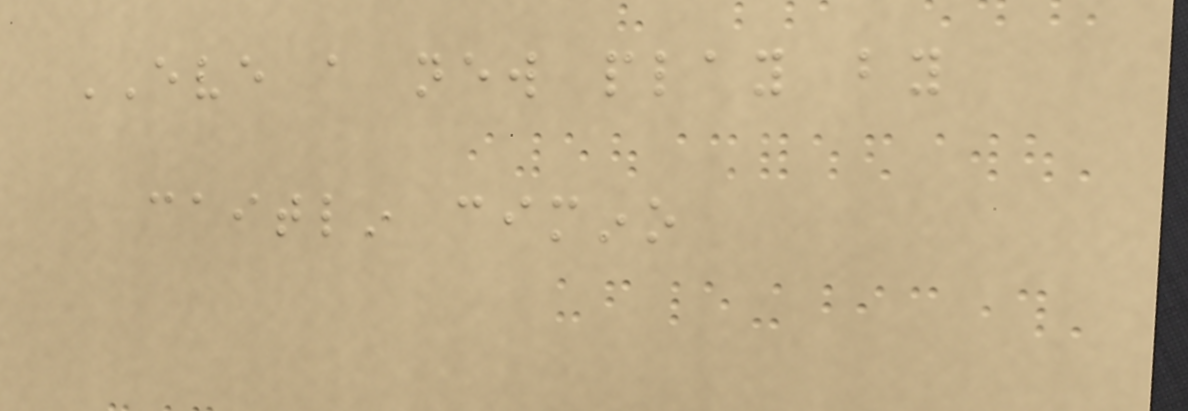EVE a new play by
caitlin cimino
